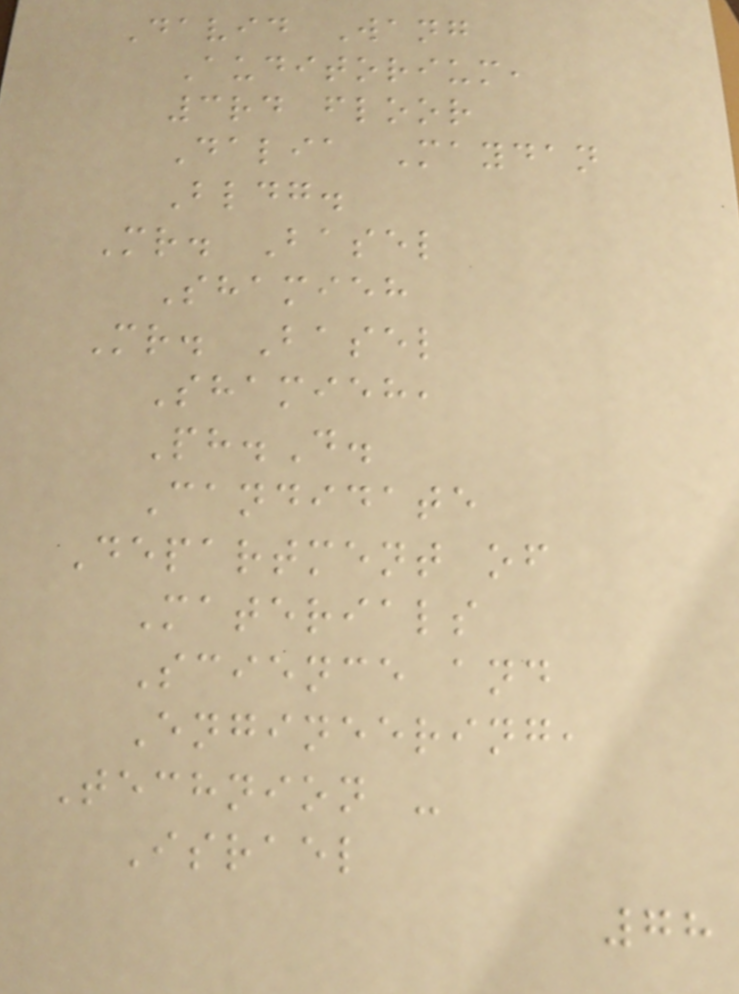David Wang
Auditorium,
3rd floor
Dalia Maydan
Bldg.
Mr. Basel
Shamieh
Mr. Basel
Shamieh,
Ph.D.
Candidate
Department of
Materials
Science and
Engineering,
Technion -
Israel
78
